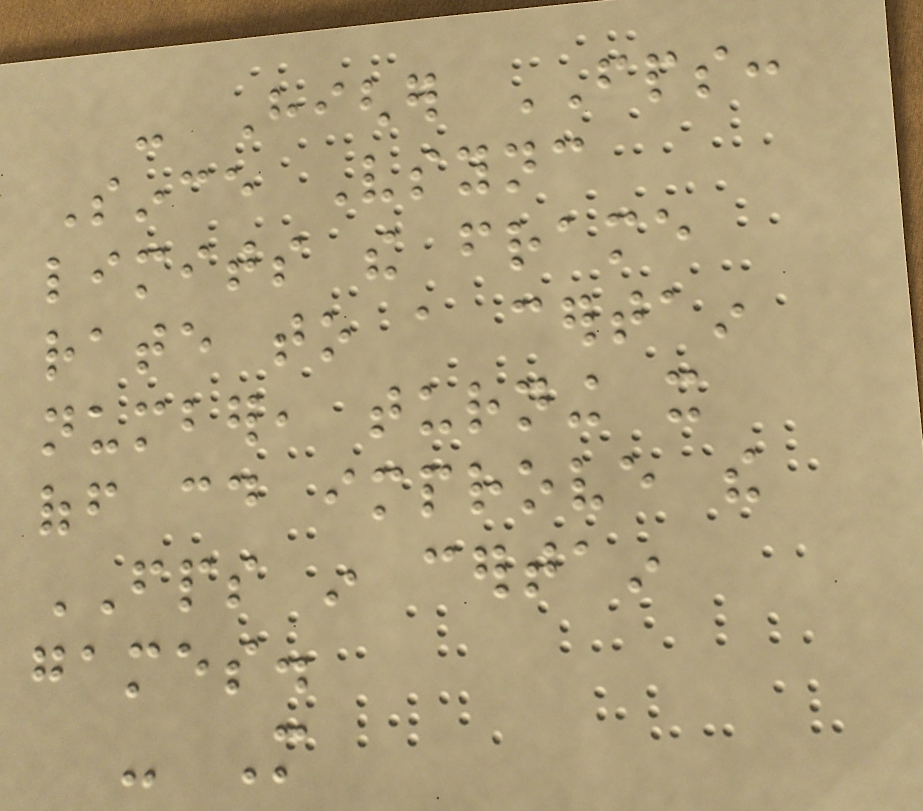- Higher FPS:
Since Vsync
limits the frame
rate to a certain
number, turning it
off could improve the
FPS in certain
games.
- More
